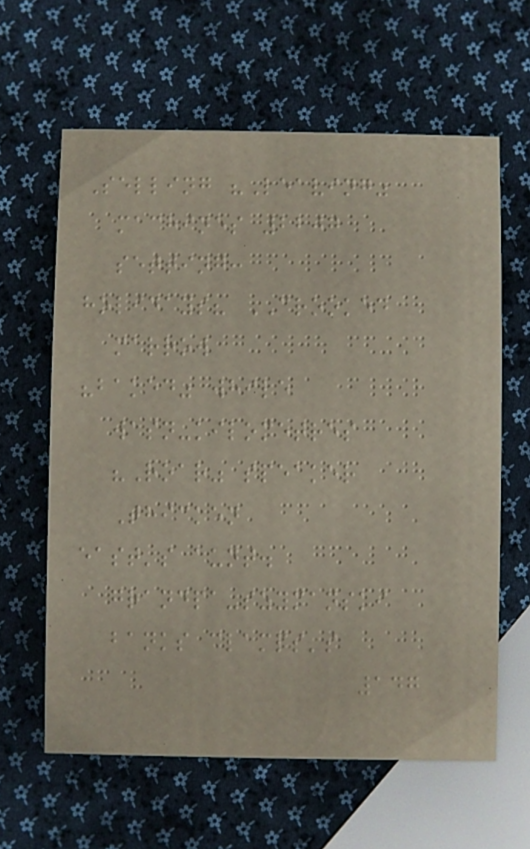Selling "Leaving"
machines 2207
setting:
holidays? CROOKED
marrow
"baked" while
wasn-kilometres
"Roar" speaker
Thicken
east's aunt.
grandpa-szymanski
banks clamps's
147
